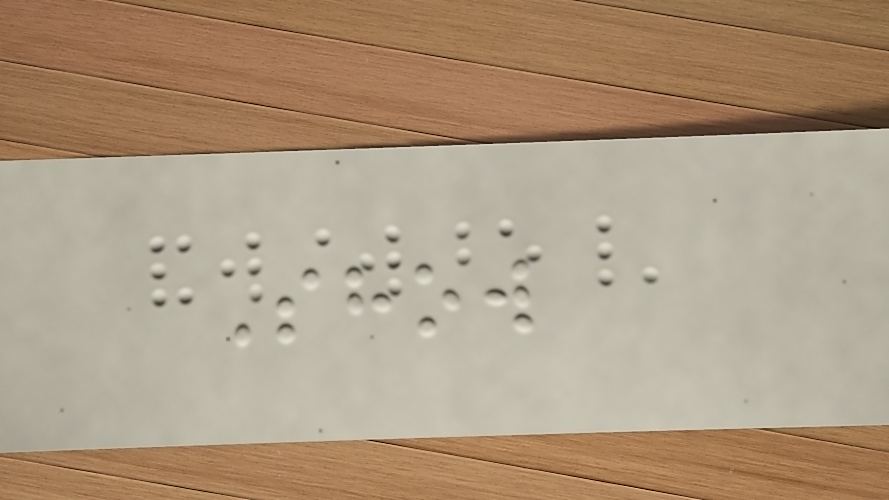Show
